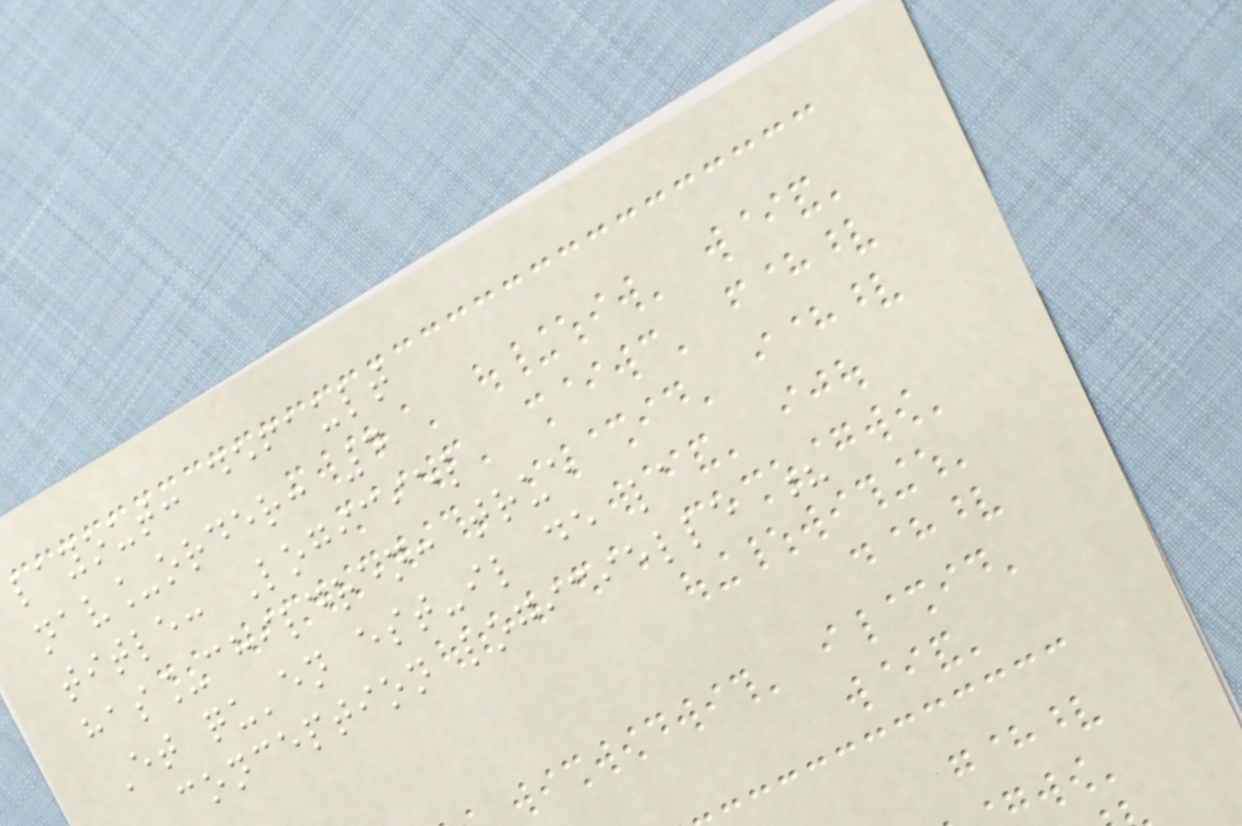layout: default
nav_order: 4
title: Logiciel
has_children: true
Et qu'en est-il de la
conception logicielle ?
